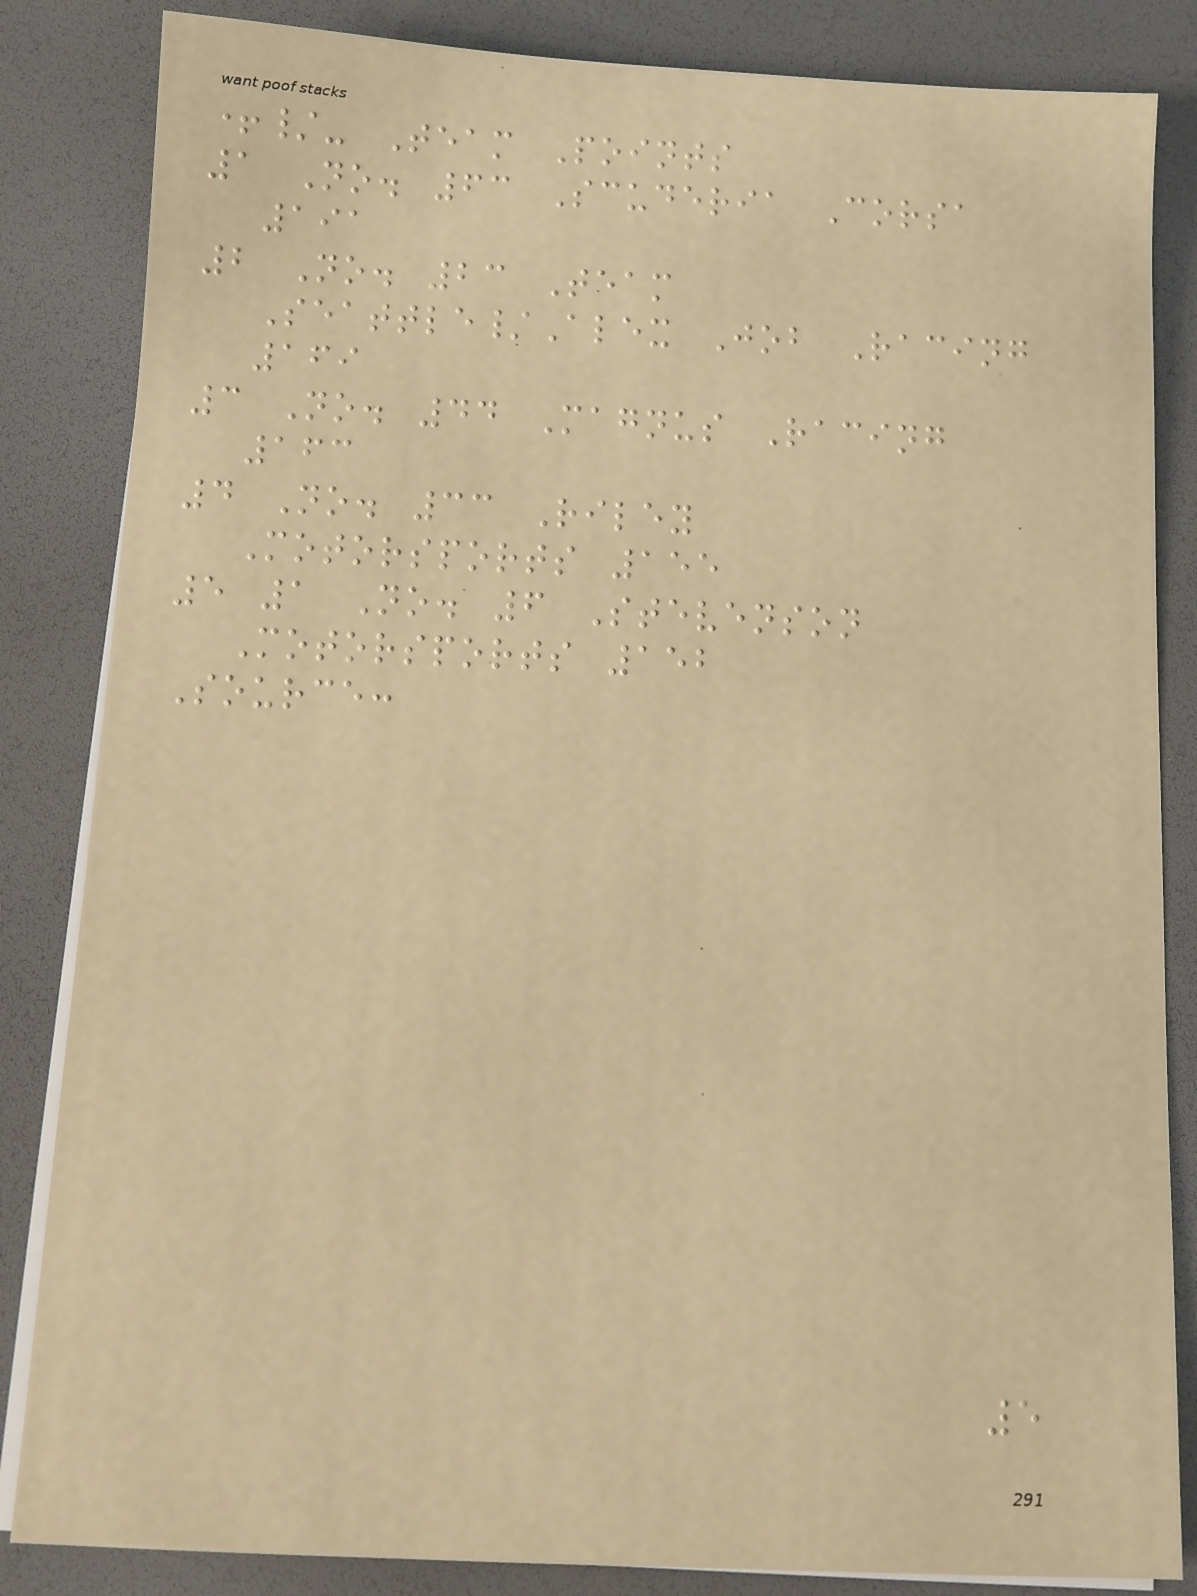+/- Team Points
1 No. 63 Scuderia Corsa
191
2 No. 23 Team
Seattle/Alex Job Racing
169
3 No. 44 Magnus Racing
163
4 No. 33 Riley
Motorsports 155
5 1 No. 6 Stevenson
Motorsports 152
Source:
5
